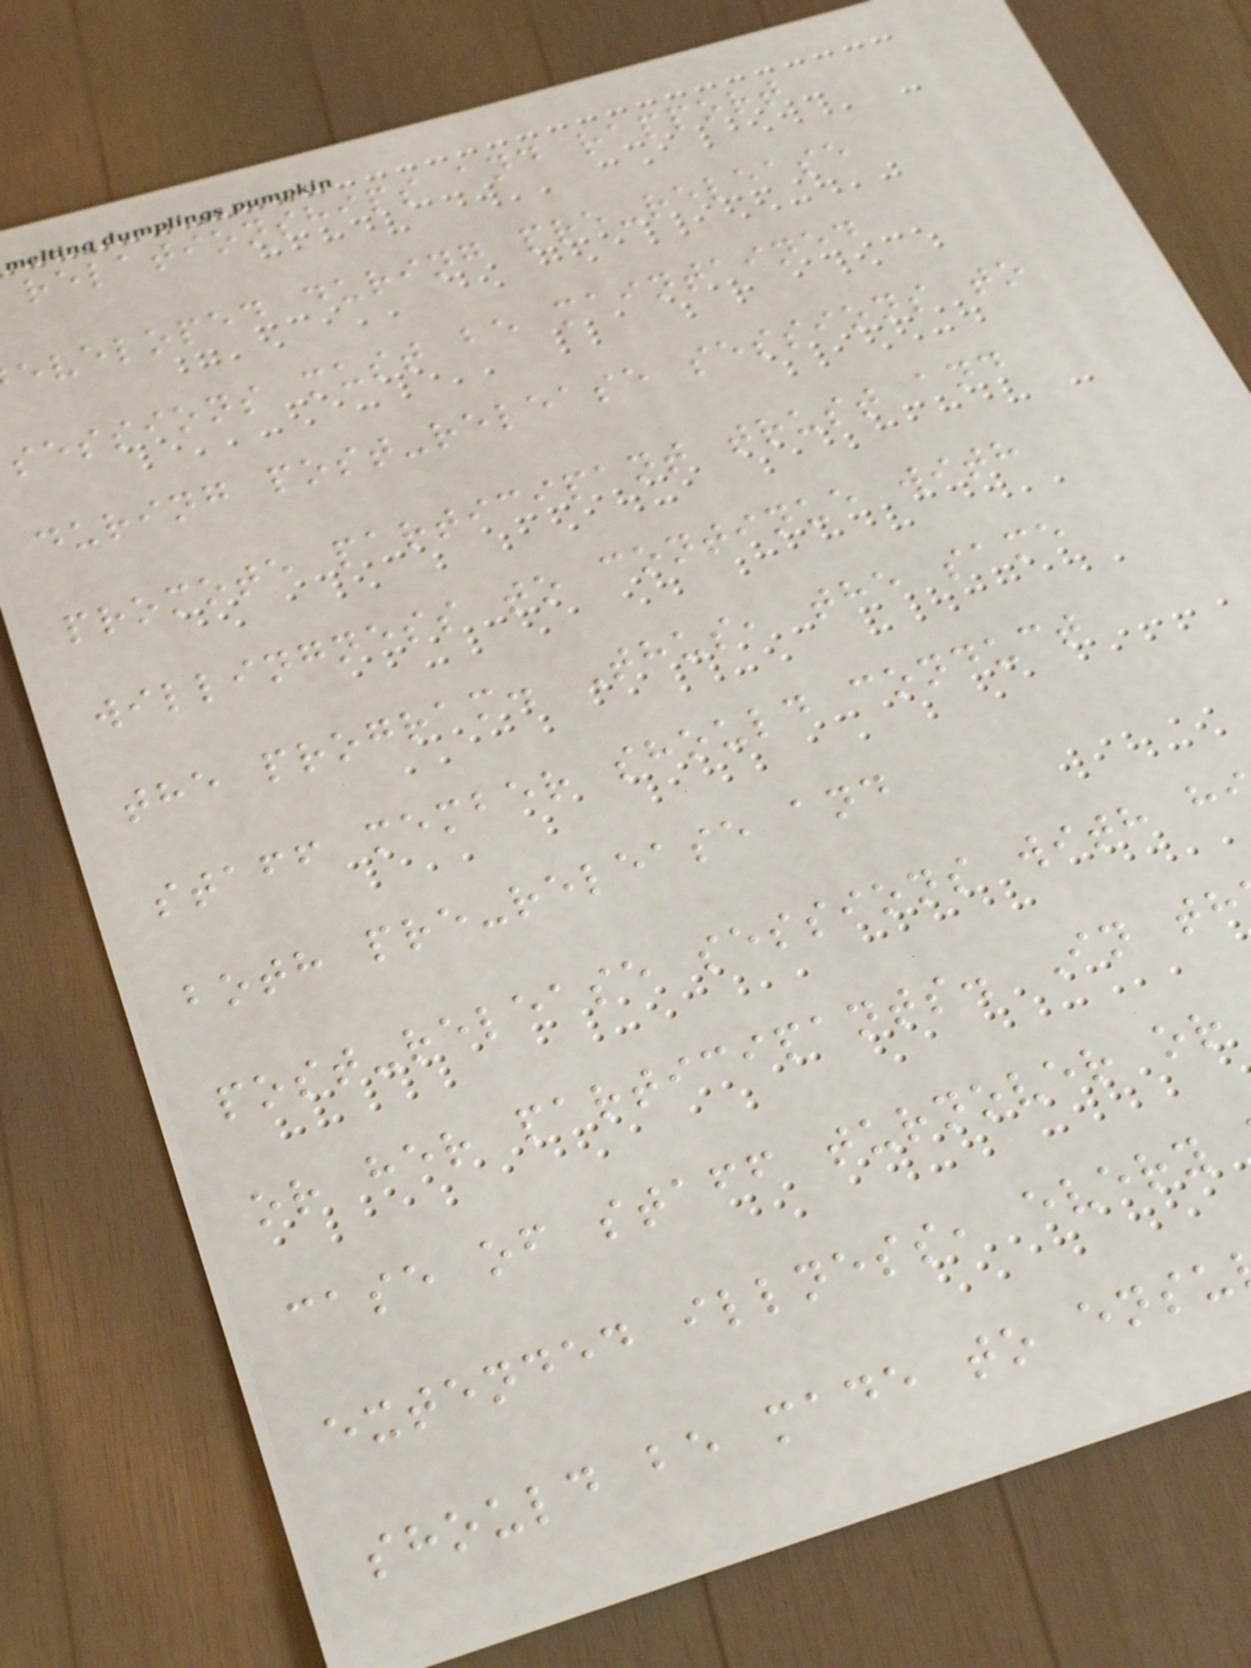relationships and rapport
eveloped during pre-release
sessions must be maintained
during post-release sessions to
promote participant trust and
willingness to continue with
the program. Thus, the same
staff member should conduct
both pre-release and
post-release sessions with h
or her participants. In th
case of staff turnover or
extended illness, every
should be made to ensu
